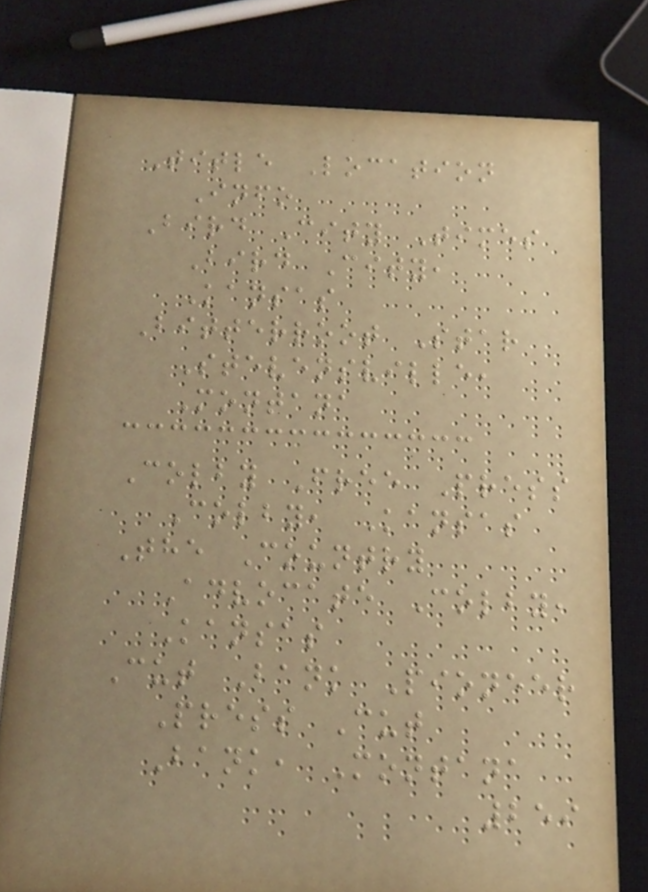Title Location
Info
Bird City Times
Bird City,
Kansas
Bitterroot Star
Stevensville,
Montana
Colby Free Press
Colby, Kansas
The Country
Advocate Colby,
Kansas
Cut Bank Pioneer
Press Cut
Bank, Montana
259
